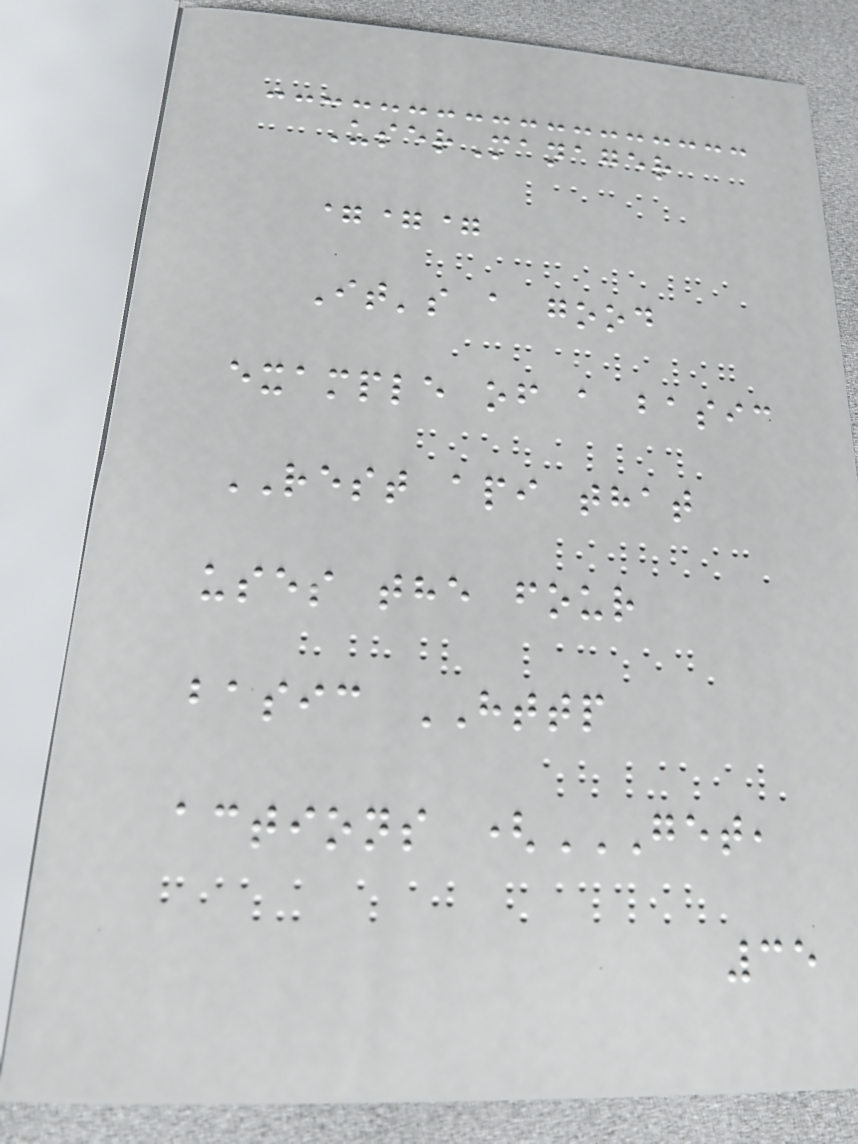UserManager
===
It's a good
example of a basic
REST api that
uses the four
basic HTTP
actions (GET,
35
